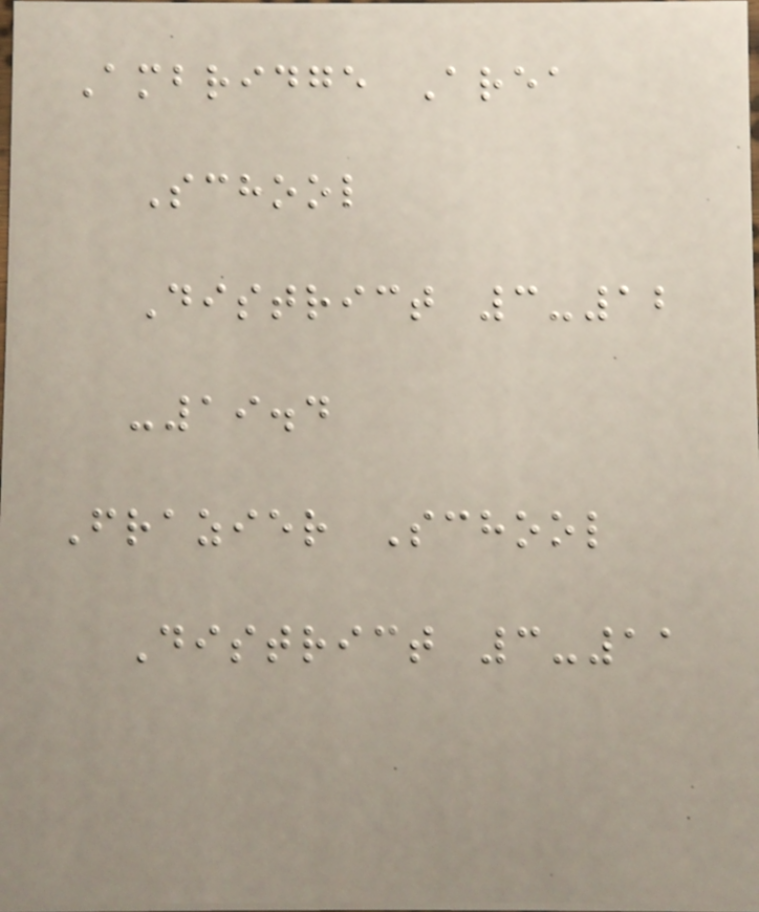Ambridge Area
School
District 3-12
-19.4
Frazier School
District 3-11
